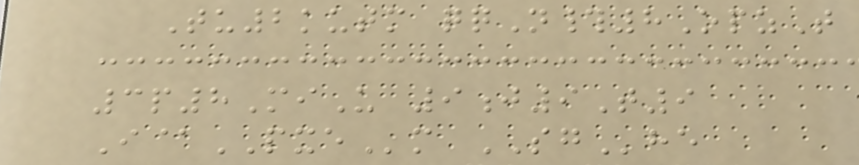Tu2kutm qqN#8OpzT
3p8MiU 9j9T9
I@PXEm SGhe
